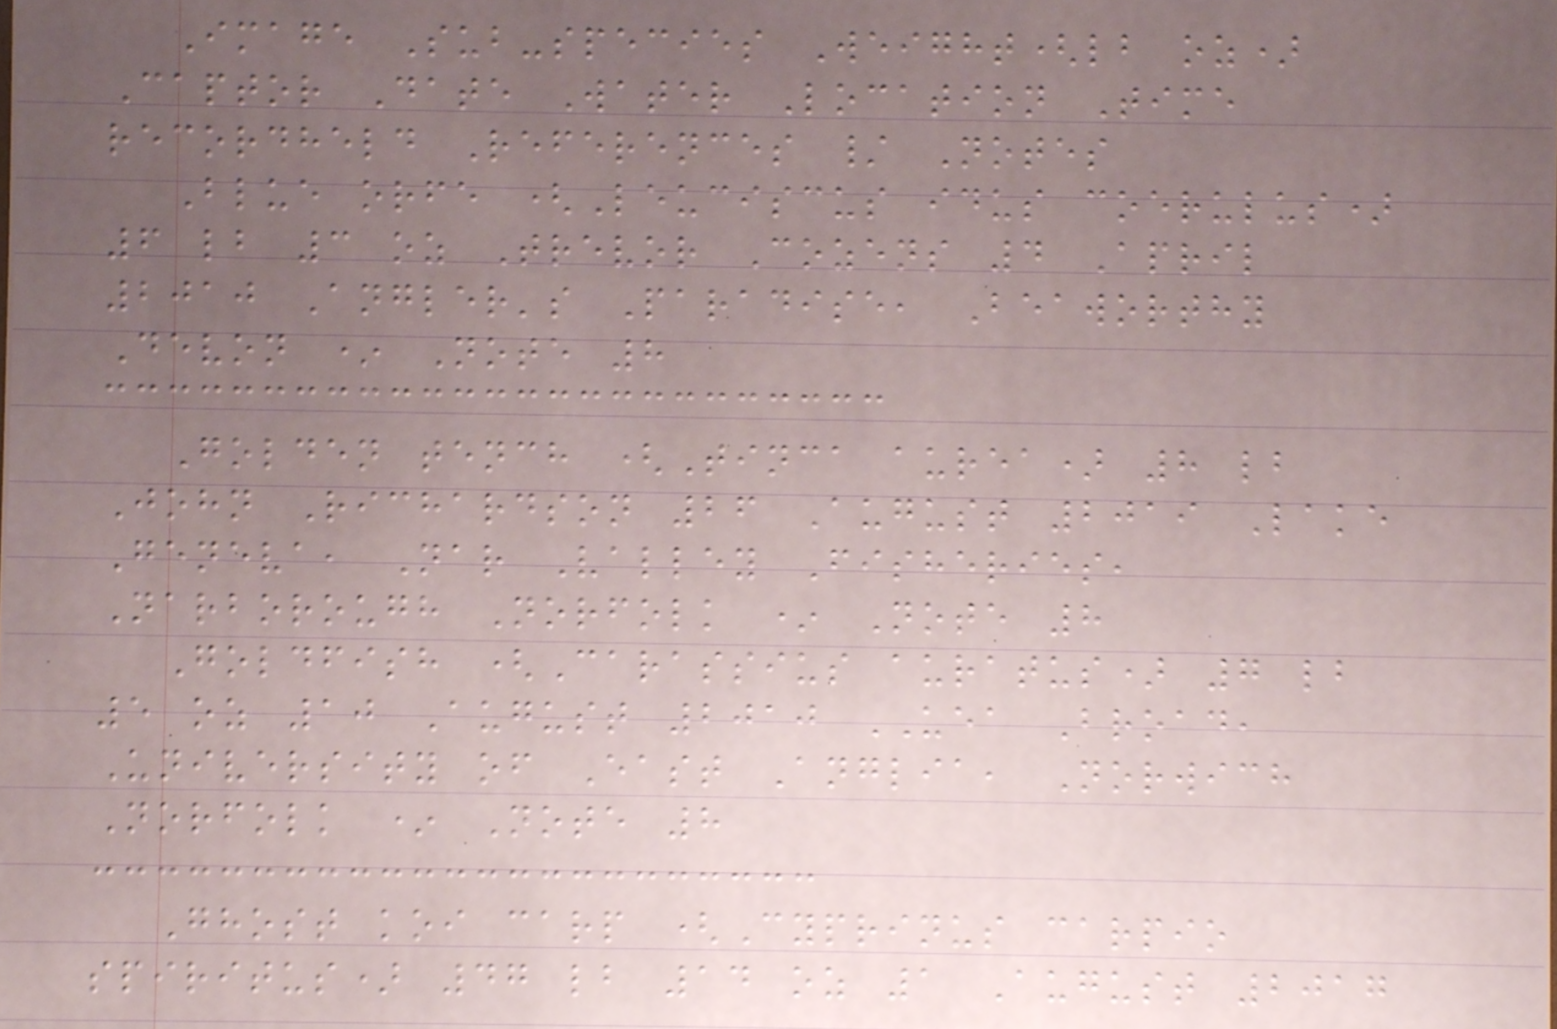Image Sub-species Weight(lb oz)
Captor Date Water Location Time
recordheld References / Notes
Blue orfe (Leuciscus idus coerulus)
6 lb 3 oz Trevor Cozens 4 April
2010 Angler's Paradise, Beaworthy
Devon * Note 8
Golden tench (Tinca aurea) 8 lb
John Richardson 26 August 2019 Lake
Geneva, Nar Valley Fisheries,
Narborough Norfolk * Note 8
Goldfish (Carassius auratus) 7 lb
5 oz 10 August 2010 UEA Broad,
University of East Anglia, Norwich
Norfolk * Note 8
Ghost koi carp (Cyprinus carpio
spiritus) 47 lb 14 oz 1 August 2017
